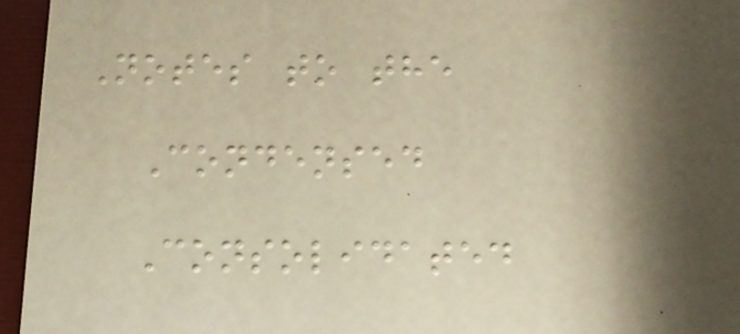Notes to the
Condensed
Consolidated
